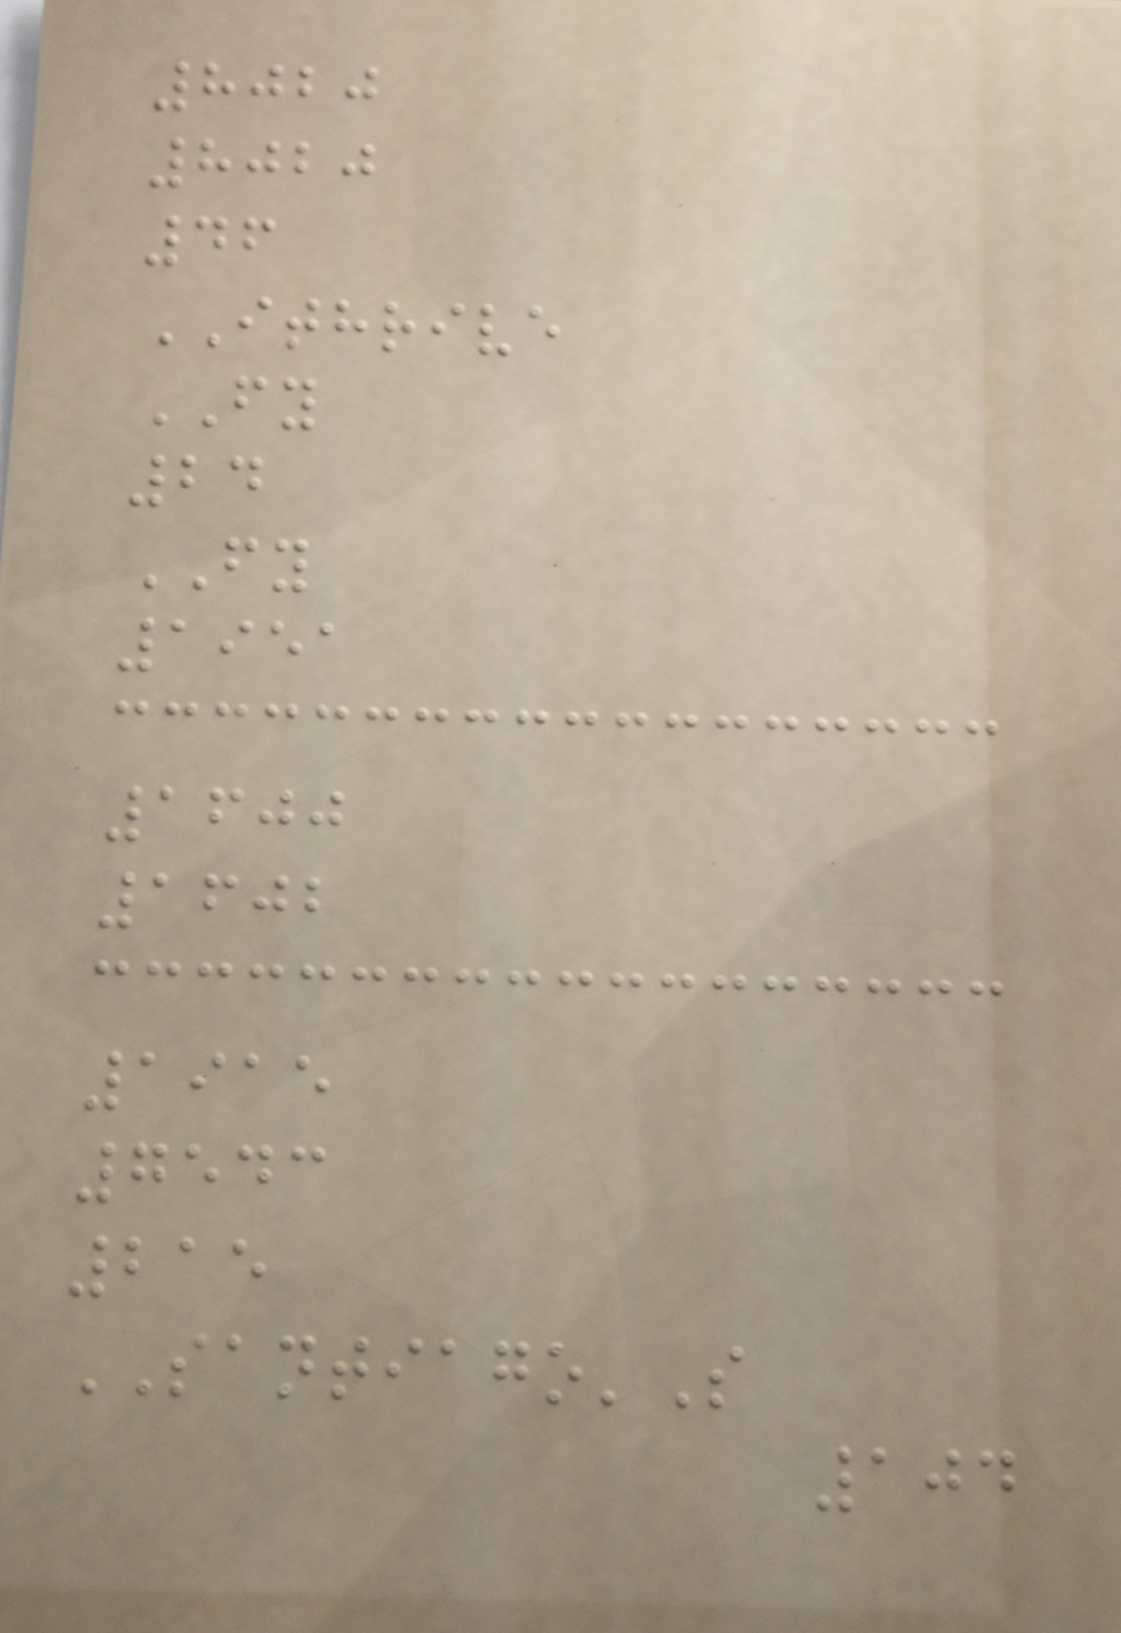8020
8020
46
ITHRIVE
FY
24
FY
1951
1600
1602
1915
7543
215
SANTIAGO'S
104
